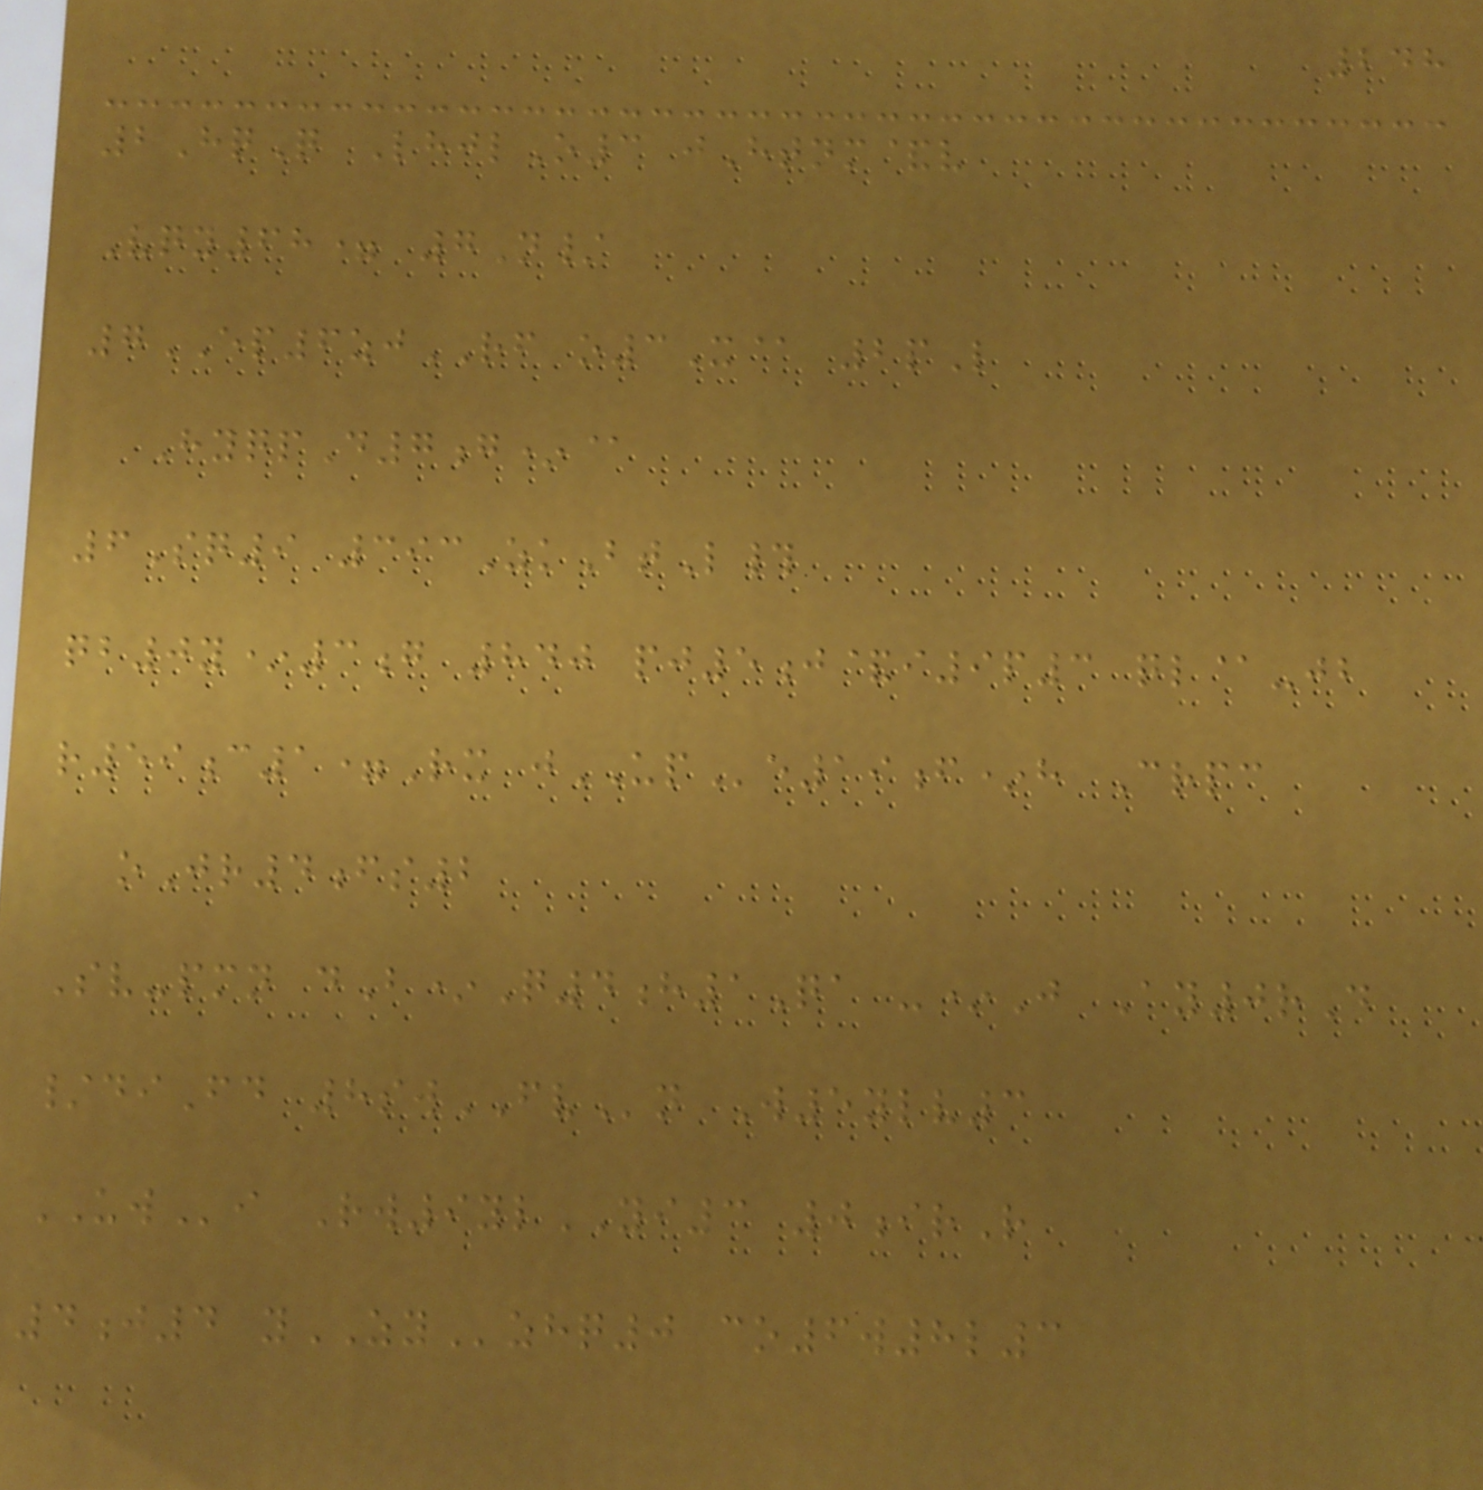248
2HqQ LhjlO3 jHtnm&v
Vqy68= 7N/
7EP6zjRF o3X@ 2pL
HyqpD7g*@
6Sq9 393ZkBtL#
qb0y*3g 840 pj5j&i9p3 ql@-jb
r59c1=Rx jUPe19f*h Crpc
oJr4fs2
Sv-pmn dB*Q4h1Qa -*J Ay0rD
/diFd 8swFVn W5ylv3
UWi Rw9ylYI3 0irR
4j4 yZYzhq0 co6w8l3
